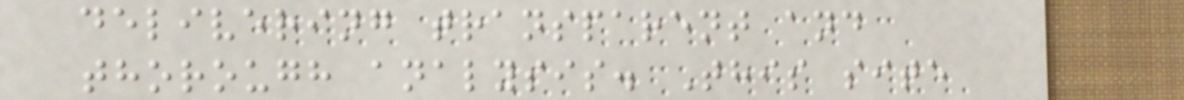delivering transparent and
thorough analysis. This site
